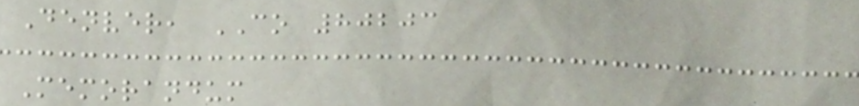Denver, CO 80203
Memorandum
